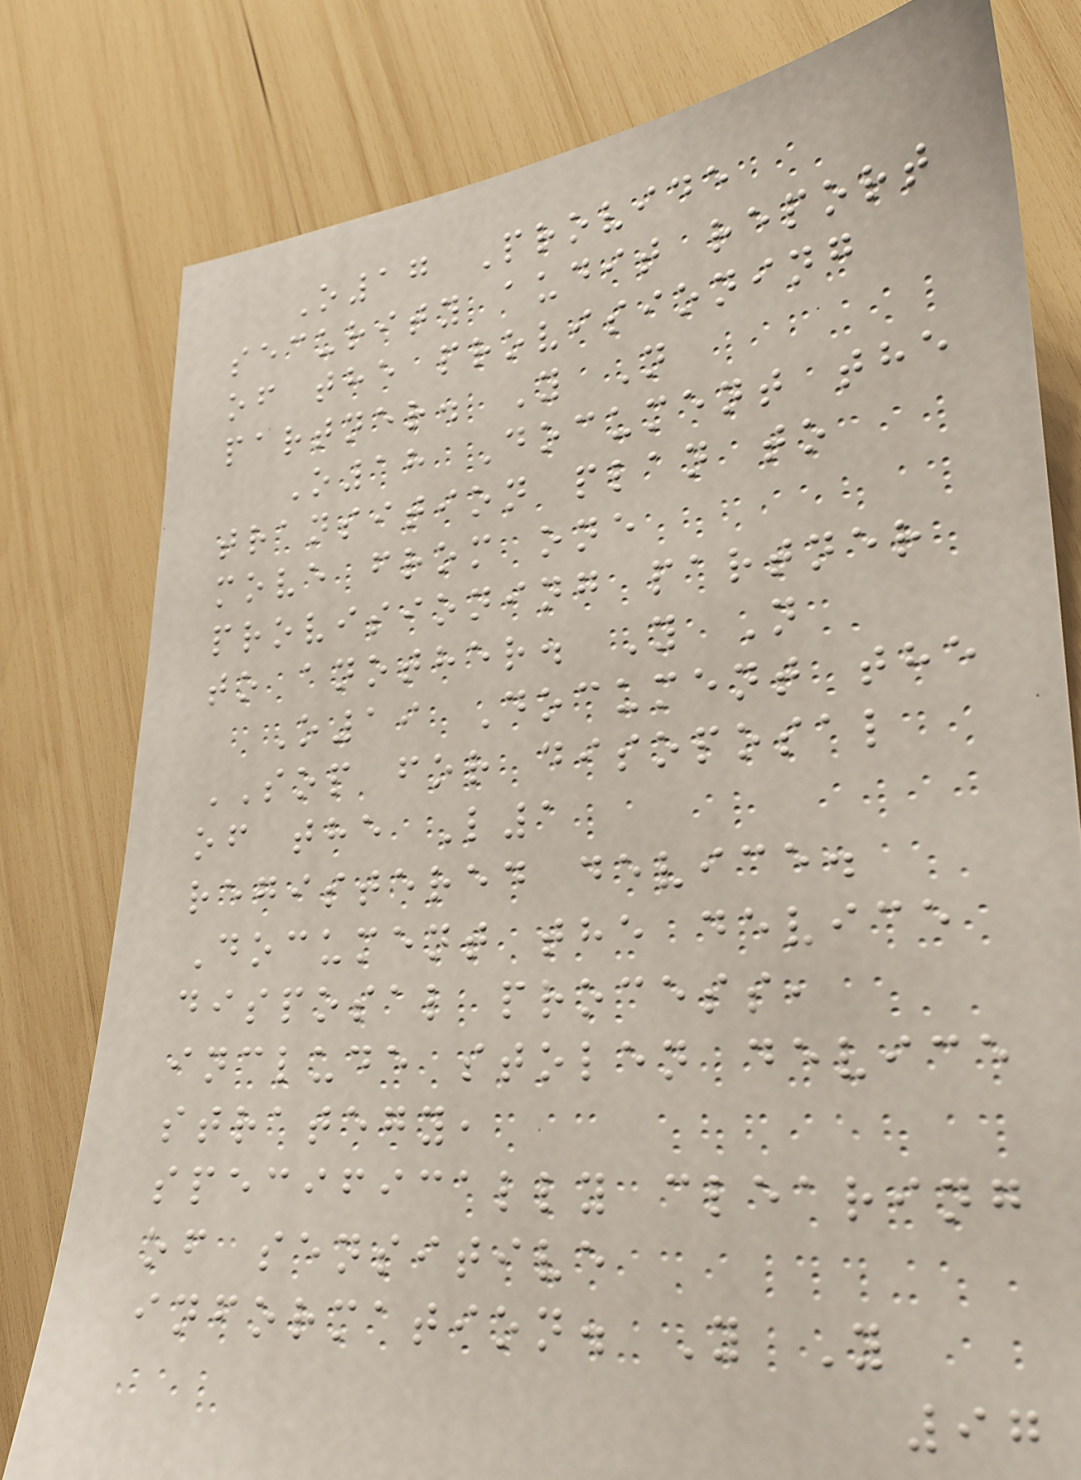O17 Provide
security audit report
of the provisioning
partner. Y N
O18 Document the
transition plan to
move from one
provisioning partner
to another. Y N
O19 Document the
SOP for disoposal
of the L1
registered device.
Document the device
disposal process,
include stolen device
strategy,
specifically clearing
of sensitive
information. Y Y
97
